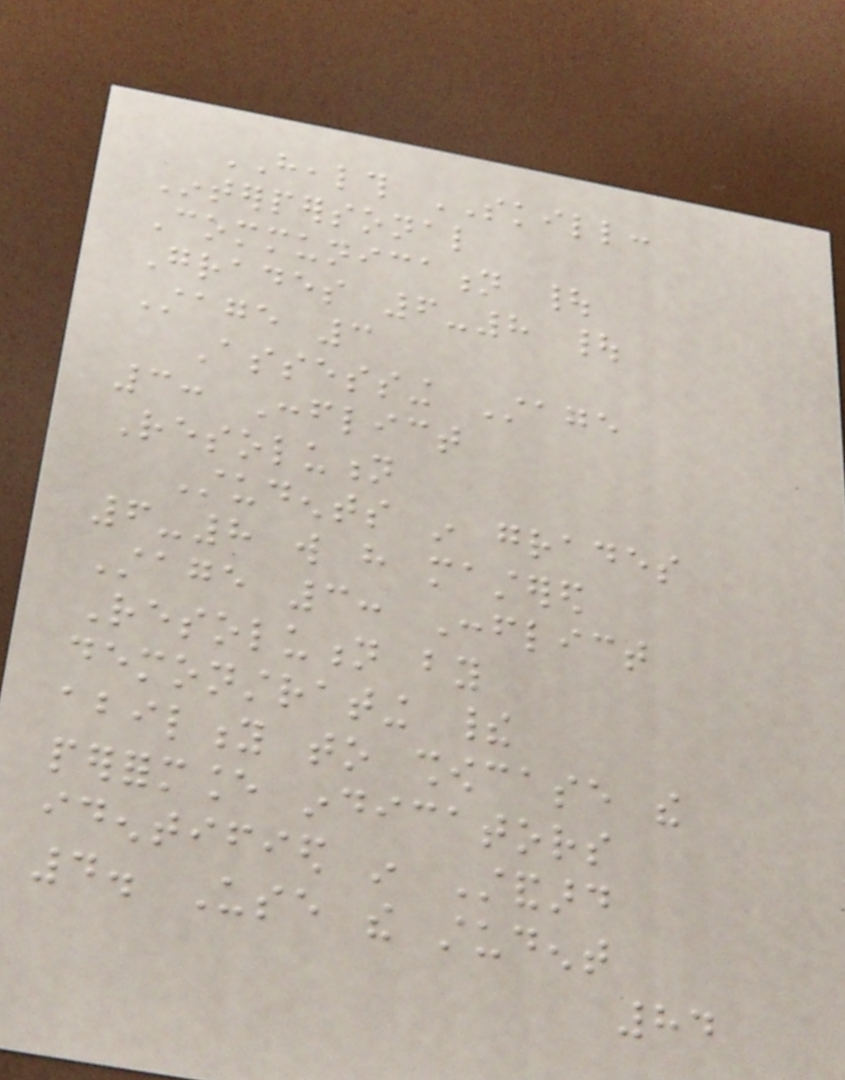HEALTH SKILL:
Interpersonal
Communication |
Grades 6-8 |
Stage 3
Assessing Stage
3: Conflict
Resolution
Students in grades
6-8 will have mastered
Stage 3: Conflict
Resolution by
demonstrating their
ability to showcase the
performance indicators
identified in Standard
4. Use the student
84
